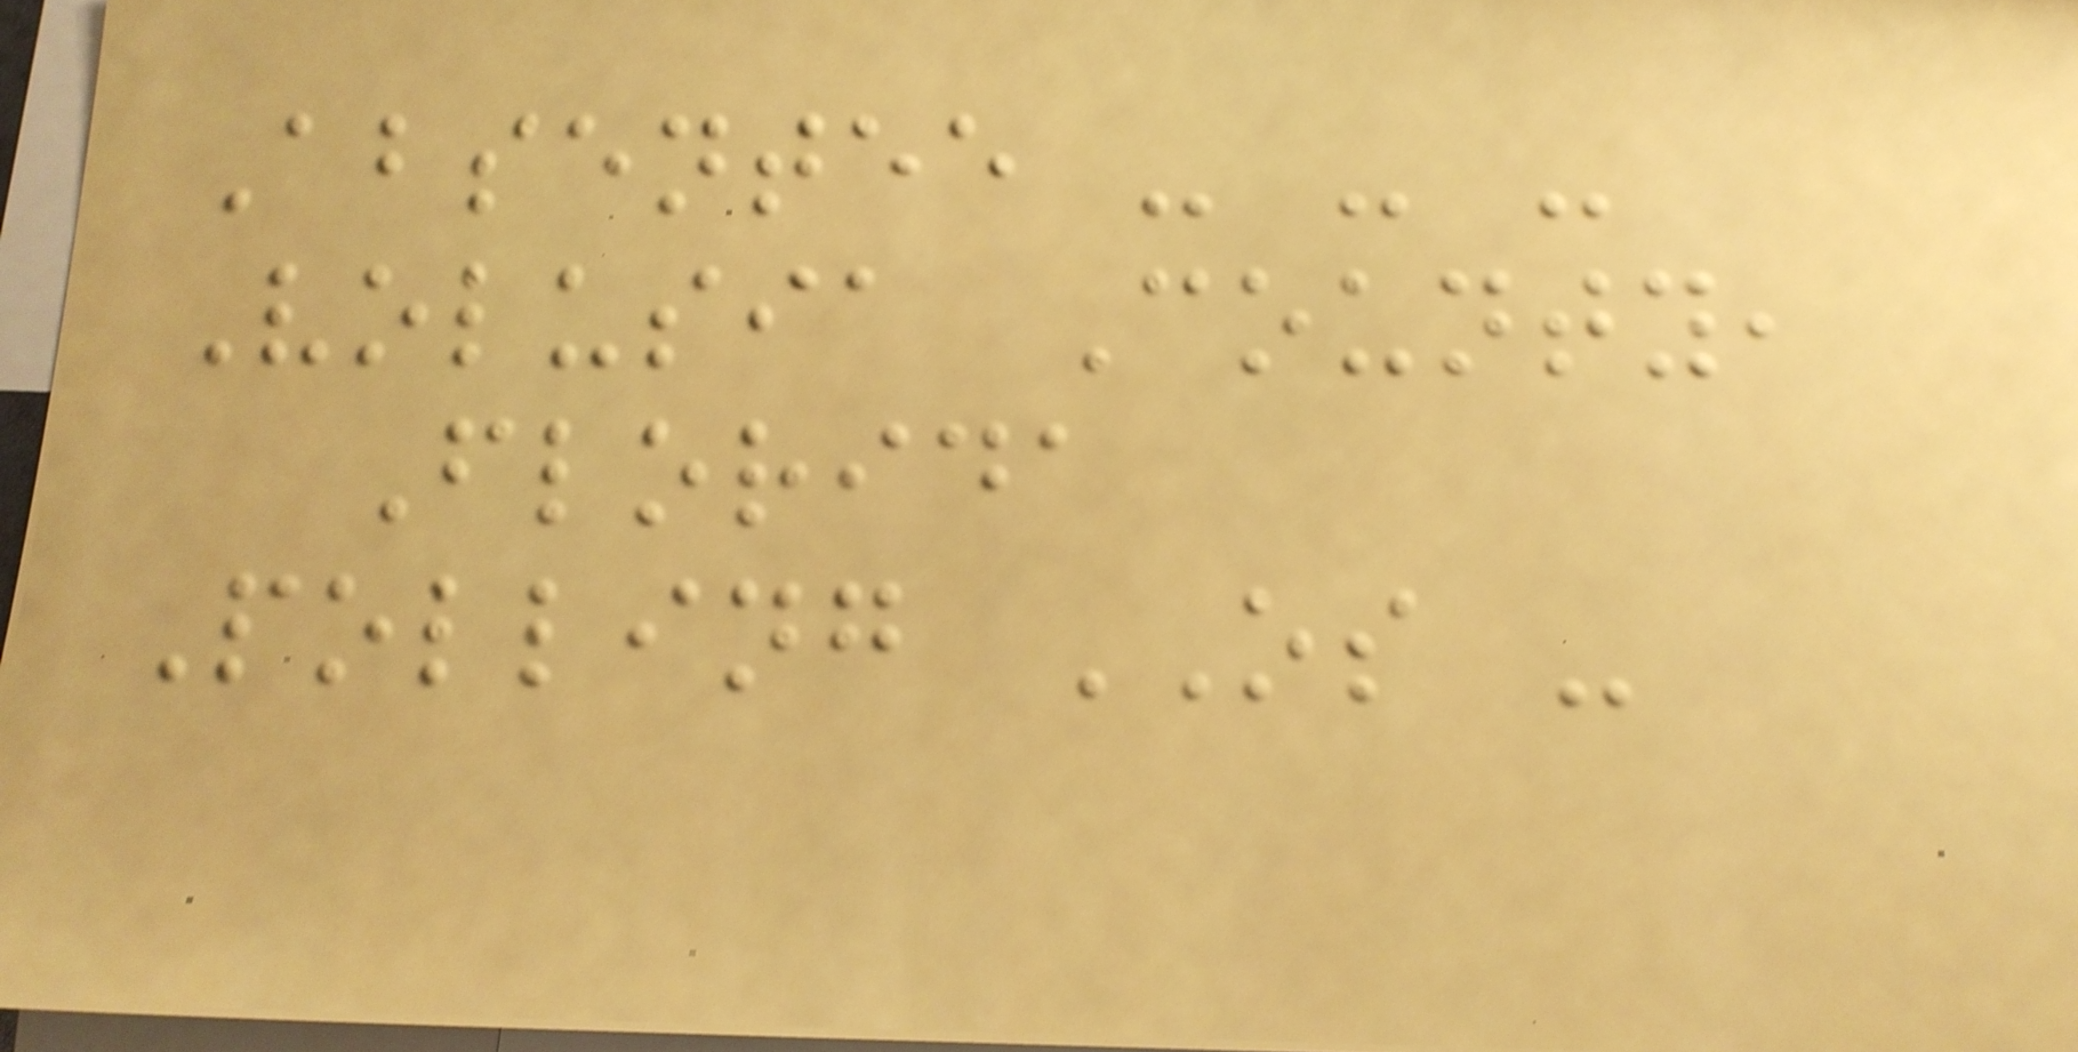Absentee - - -
Volusia County,
Florida
Polling OS -
